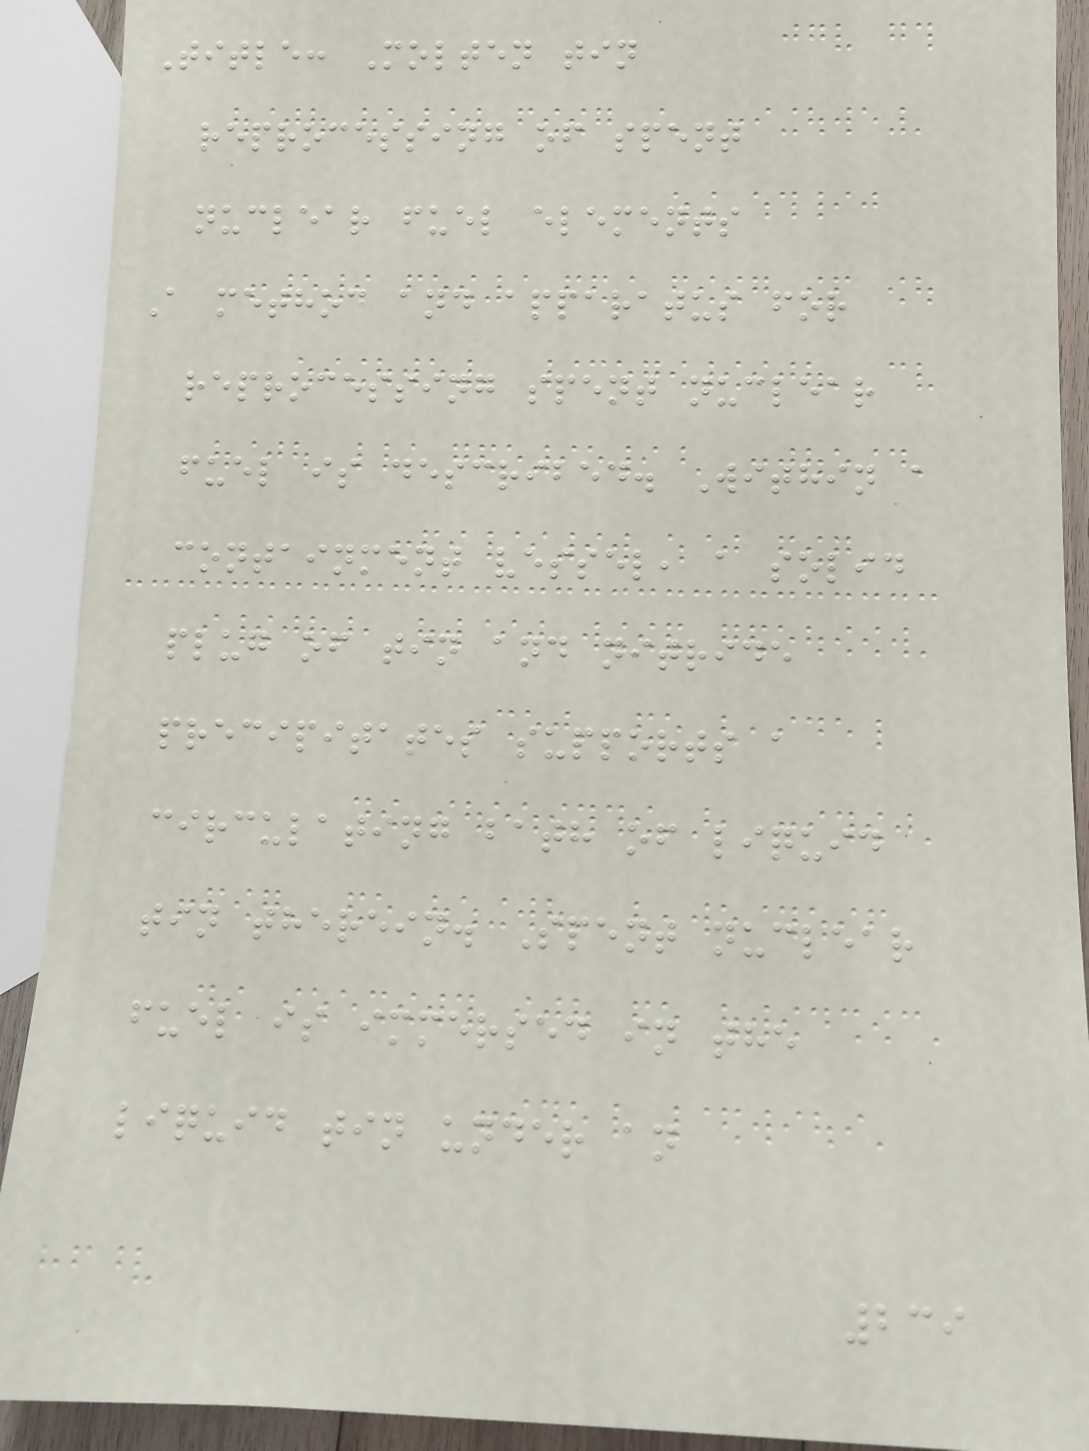Title: Molten tin
reprocessing of spent
nuclear fuel elements
A method and apparatus for
reprocessing spent nuclear
fuel is described. Within a
containment vessel, a solid
plug of tin and nitride
precipitates supports a
circulating bath of liquid
tin therein. Spent nuclear
fuel is immersed in the
liquid tin under an
239
